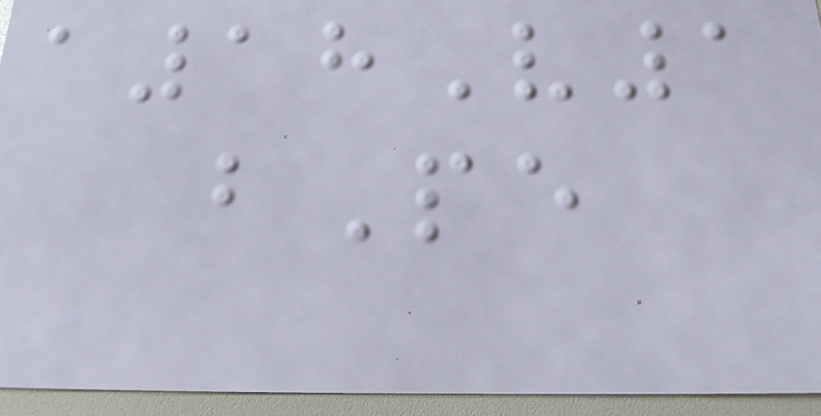a18V1
bPe
